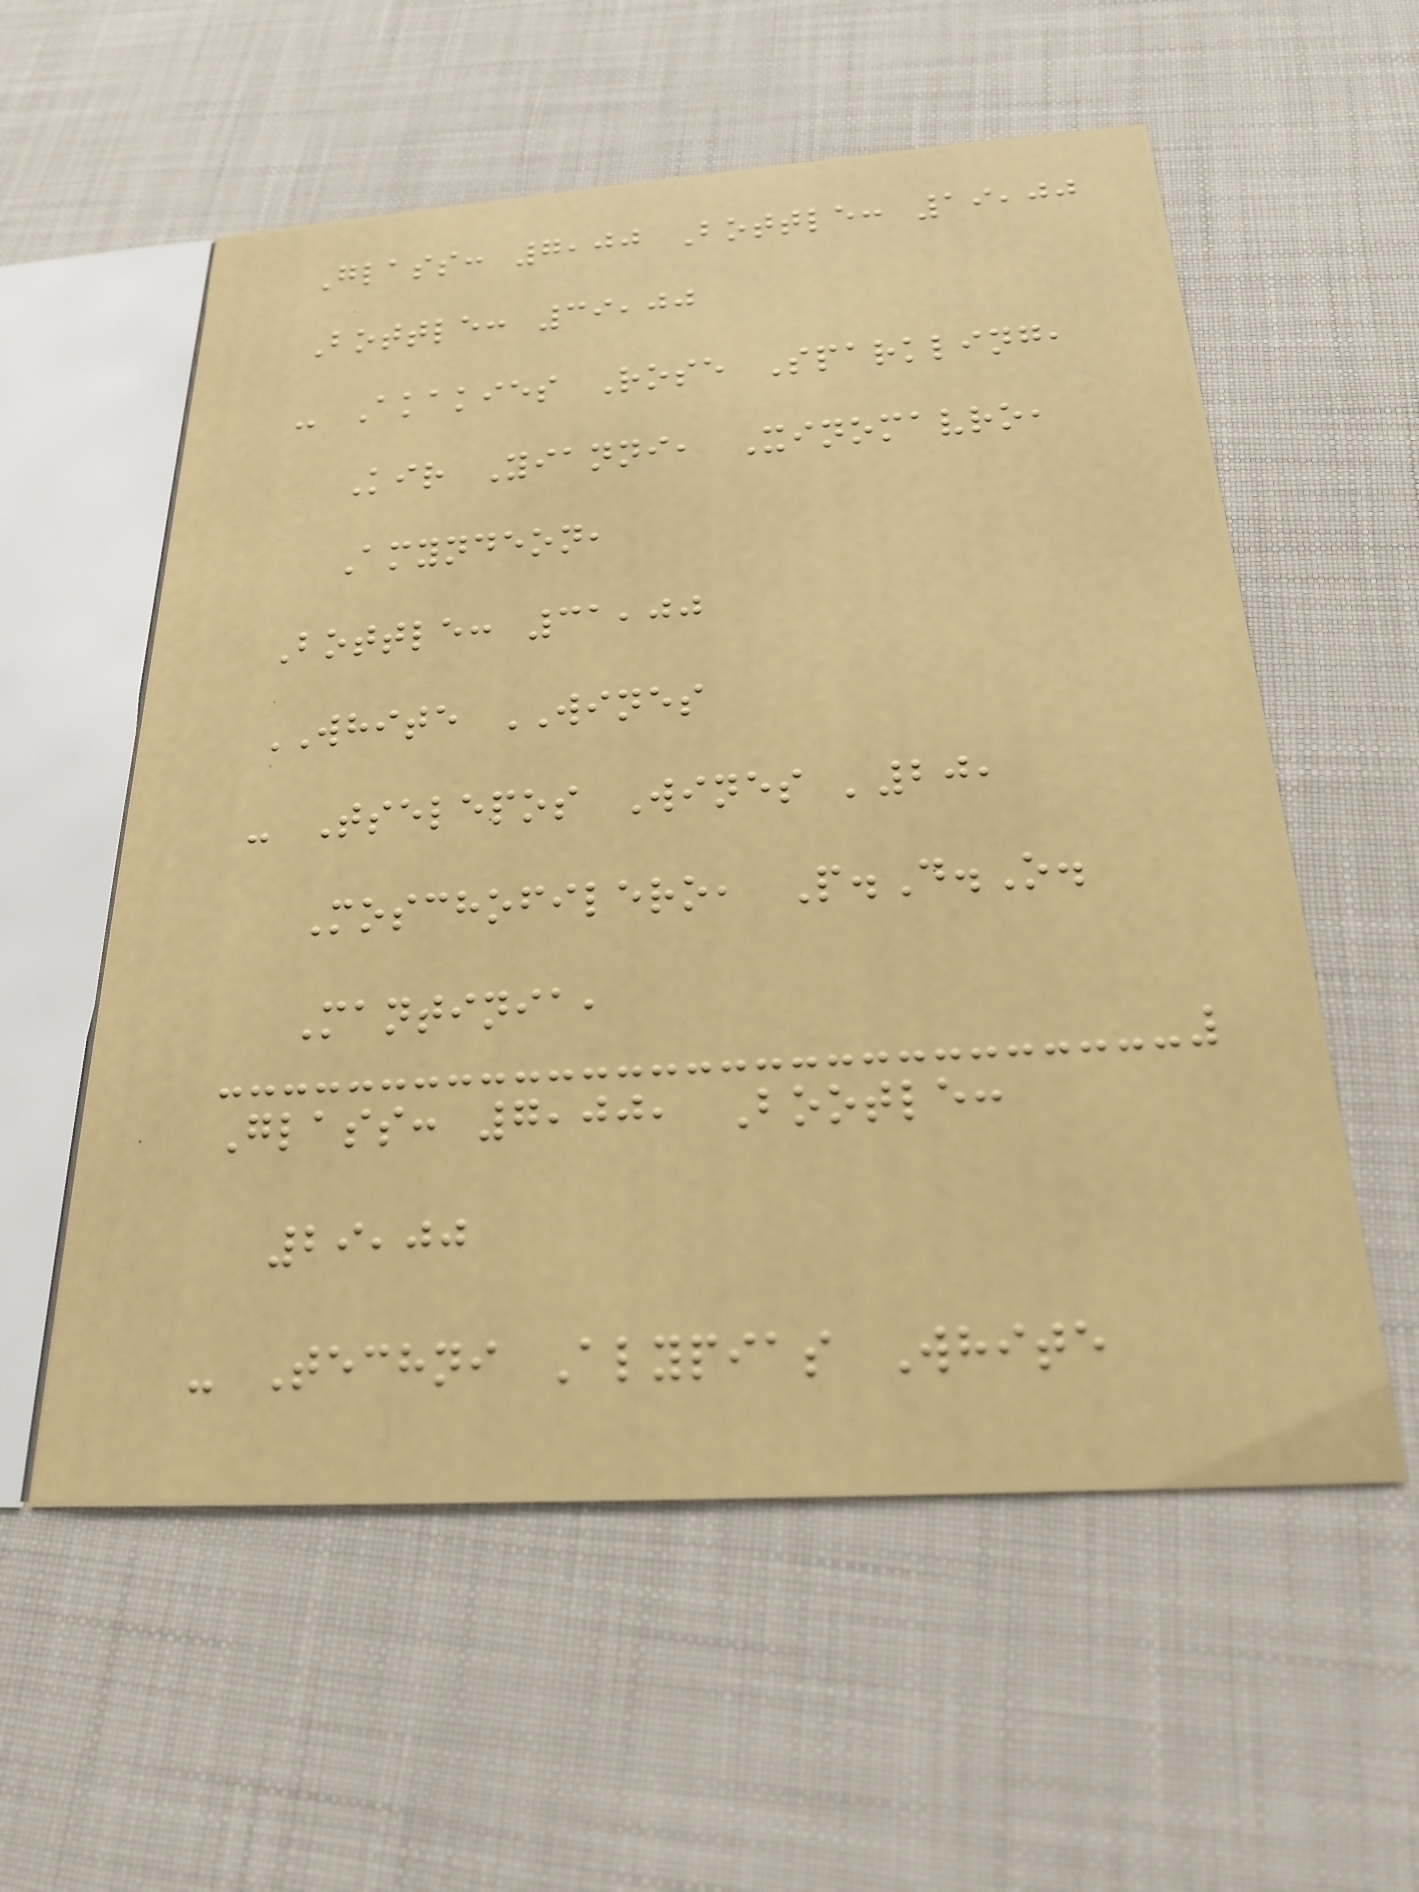Glass: 7,00 Bottle: 19,00
Bottle: 39,00
- Akakies Rose Sparkling,
Kir Yianni, Xinomavro,
Amyndeon,
Bottle: 31,00
WHITE WINES
- Tselepos Wines '20,
Moschofilero, P.D.O.
Mantinia,
Glass: 7,00, Bootle:
29,00
- Techni Alypias White
